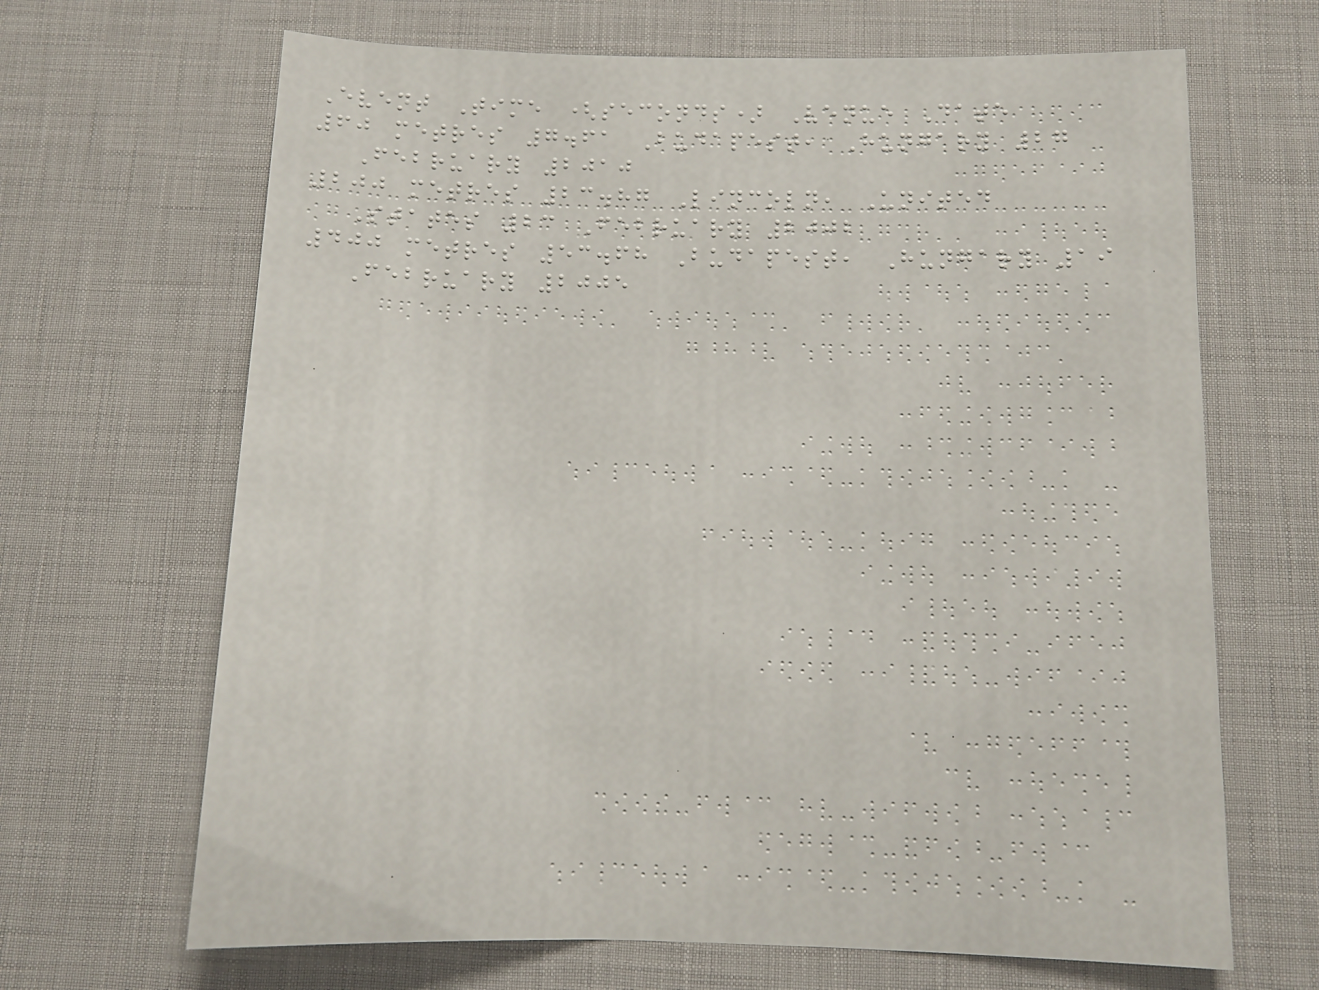Event Time (seconds) Venue Date
60 metres 7.61 Budapest, Hungary 27
February 2010
200 metres 23.87 Lincoln, United
States 23 February 2002
400 metres 53.68 Budapest, Hungary 19
February 2005
